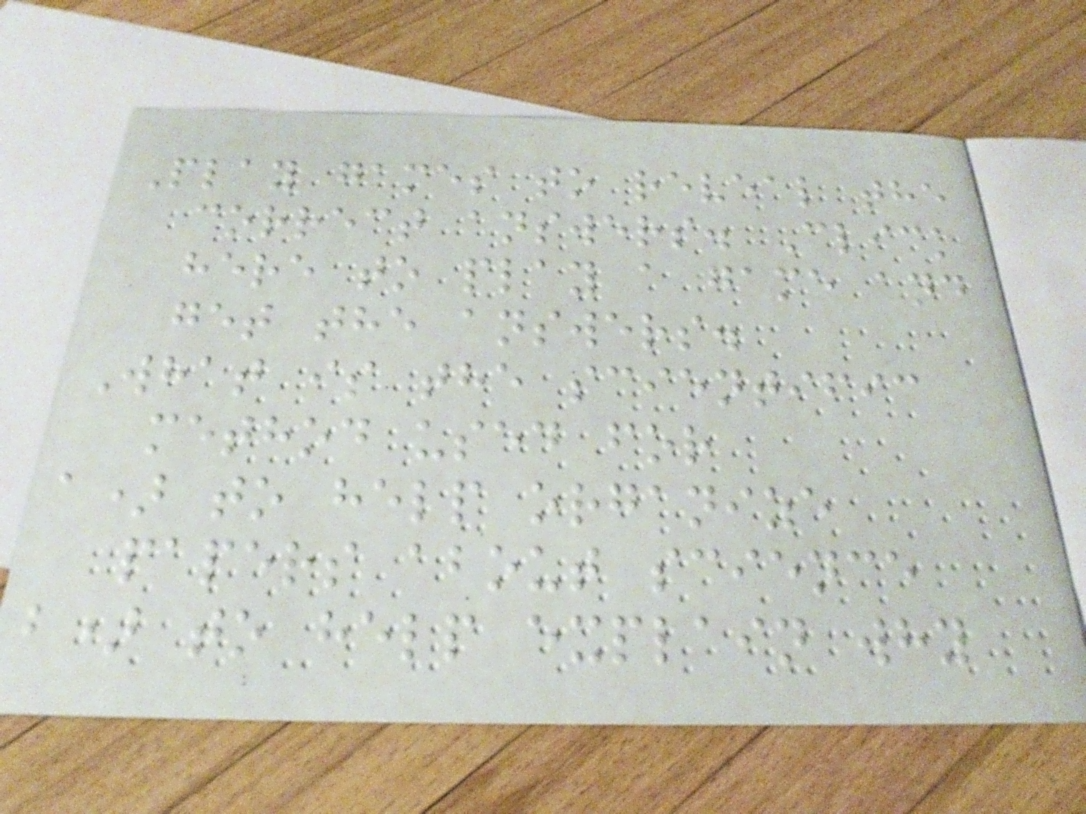Play games to reveal the
correct answers. Click
here to play a game and
get the answers.
What is the scientific
method used for
a) to help organize
papers about science
b) to help explain why
